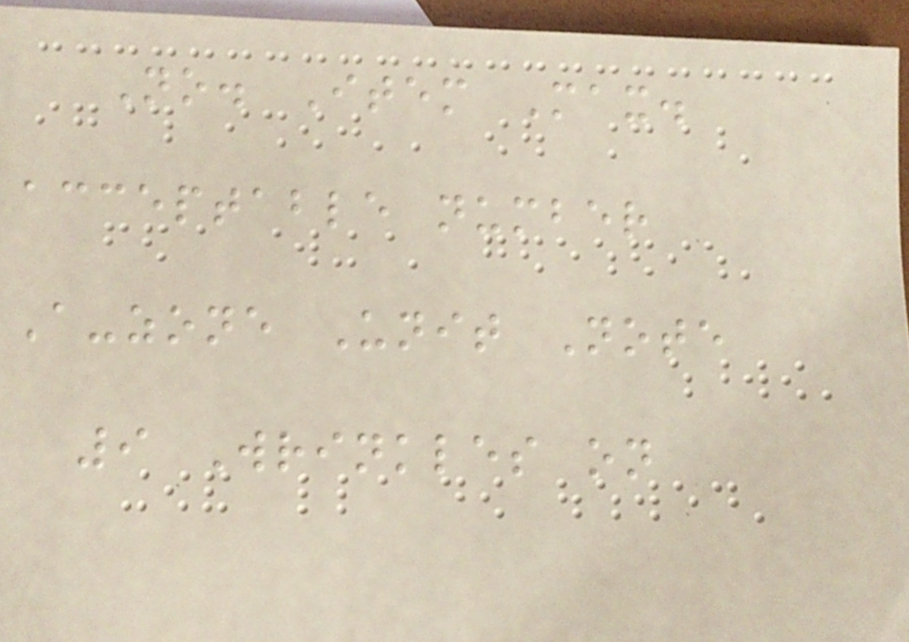No. Item Max.
acceptable number
A-zone Unit Note
9 Wrinkles on
